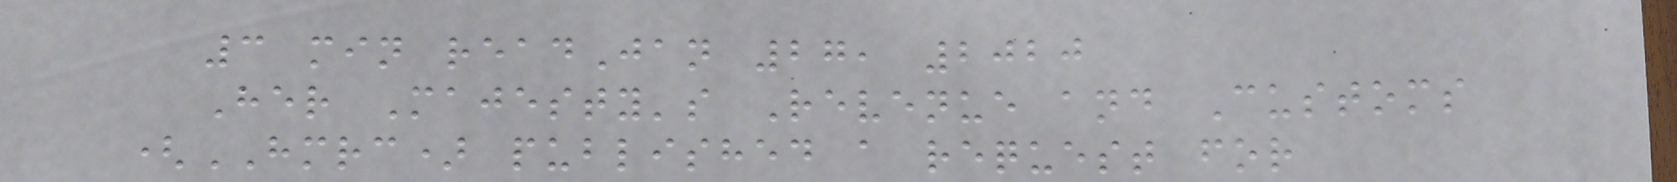3 min readJan 27, 2020
Her Majesty's Revenue and Customs
(HMRC) published a request for
